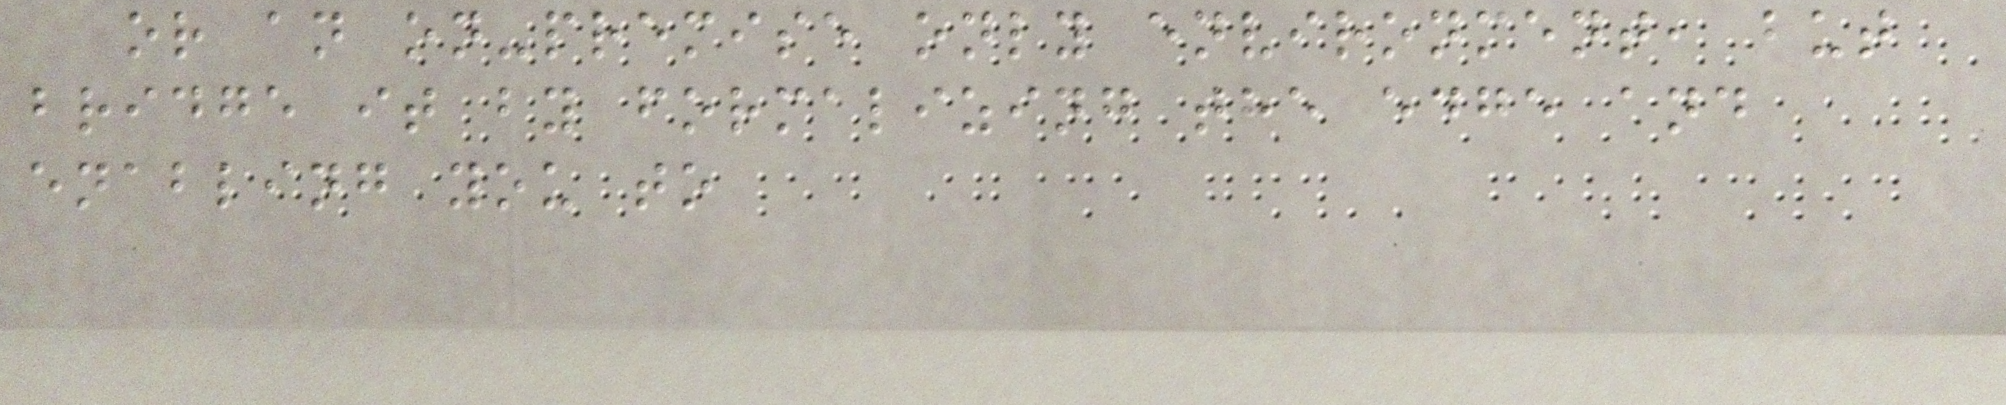or an on-premise only environment, but
bridge it by formalizing the edge and
enabling you to
